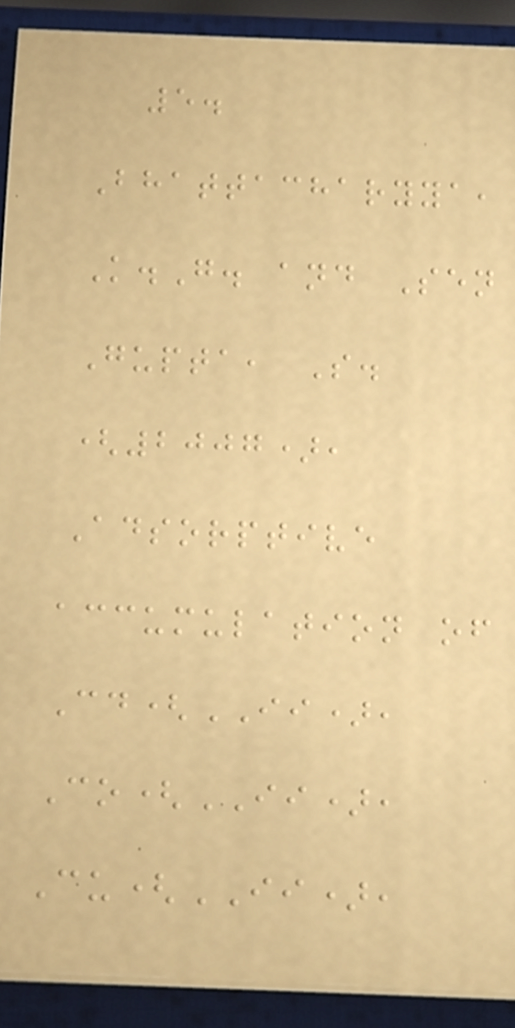5.
Bhattacharyya,
K.G. and Sen
Gupta, S.
(2007),
Adsorptive
accumulation of
Cd(II),
Co(II),
Cu(II),
